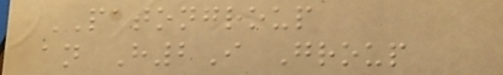PATONGROUP
an H2I Group
